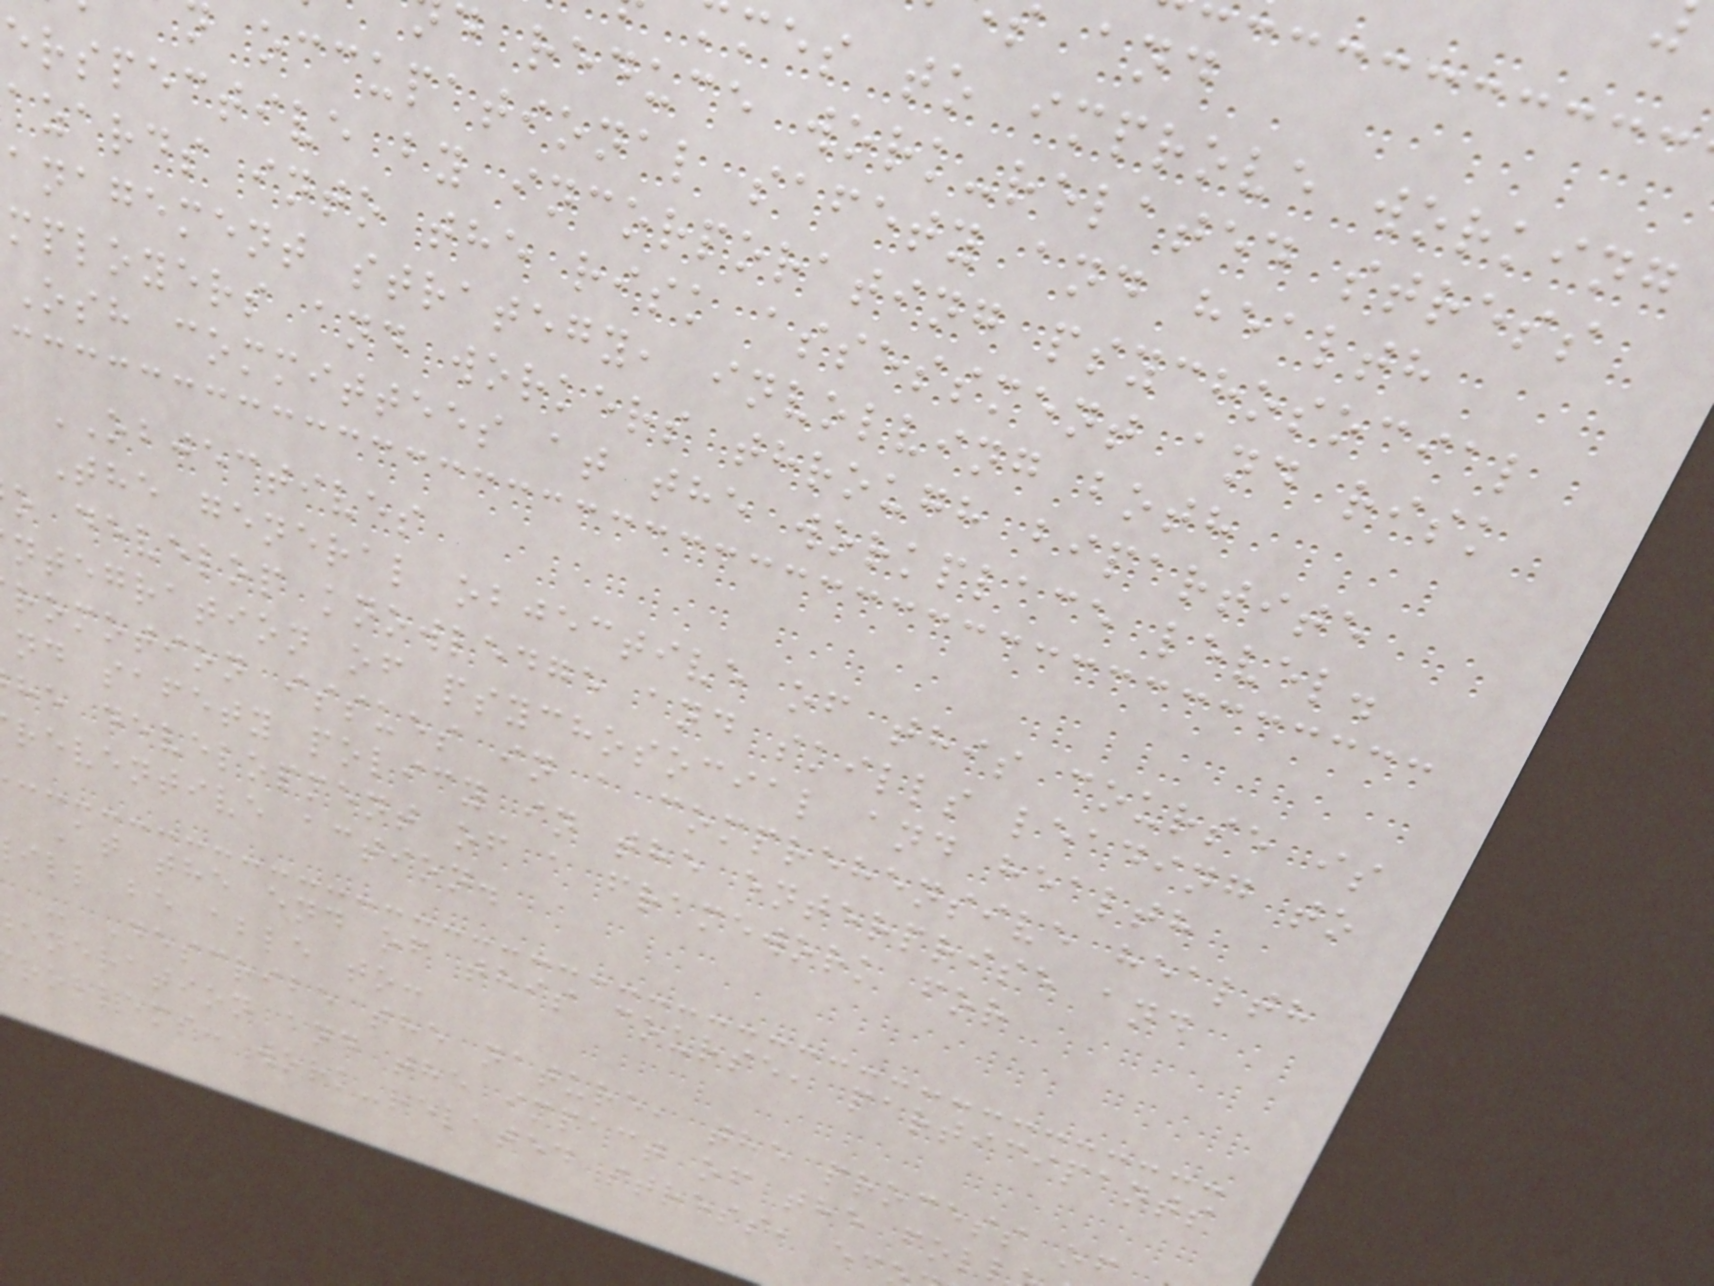mes to improve working
d reduce work-related stress
occupational safety and health
erspective by incorporating psychosocial
azards into the risk assessment and risk
anagement strategy, involving both
mployers and workers through bipartite
osh committees at the workplace level.
OBJECTIVES
The general objective of this course is
o develop knowledge and skills leading to
ntegration of psychosocial and health
romotion issues in a comprehensive health
nd safety policy in the enterprise and
he development of a framework for
reventive action.
At the end of this course, participants
ill be able to:
- Describe the nature, the process of
eneration and the impact of the fol
roblems: work-related stress, ec
